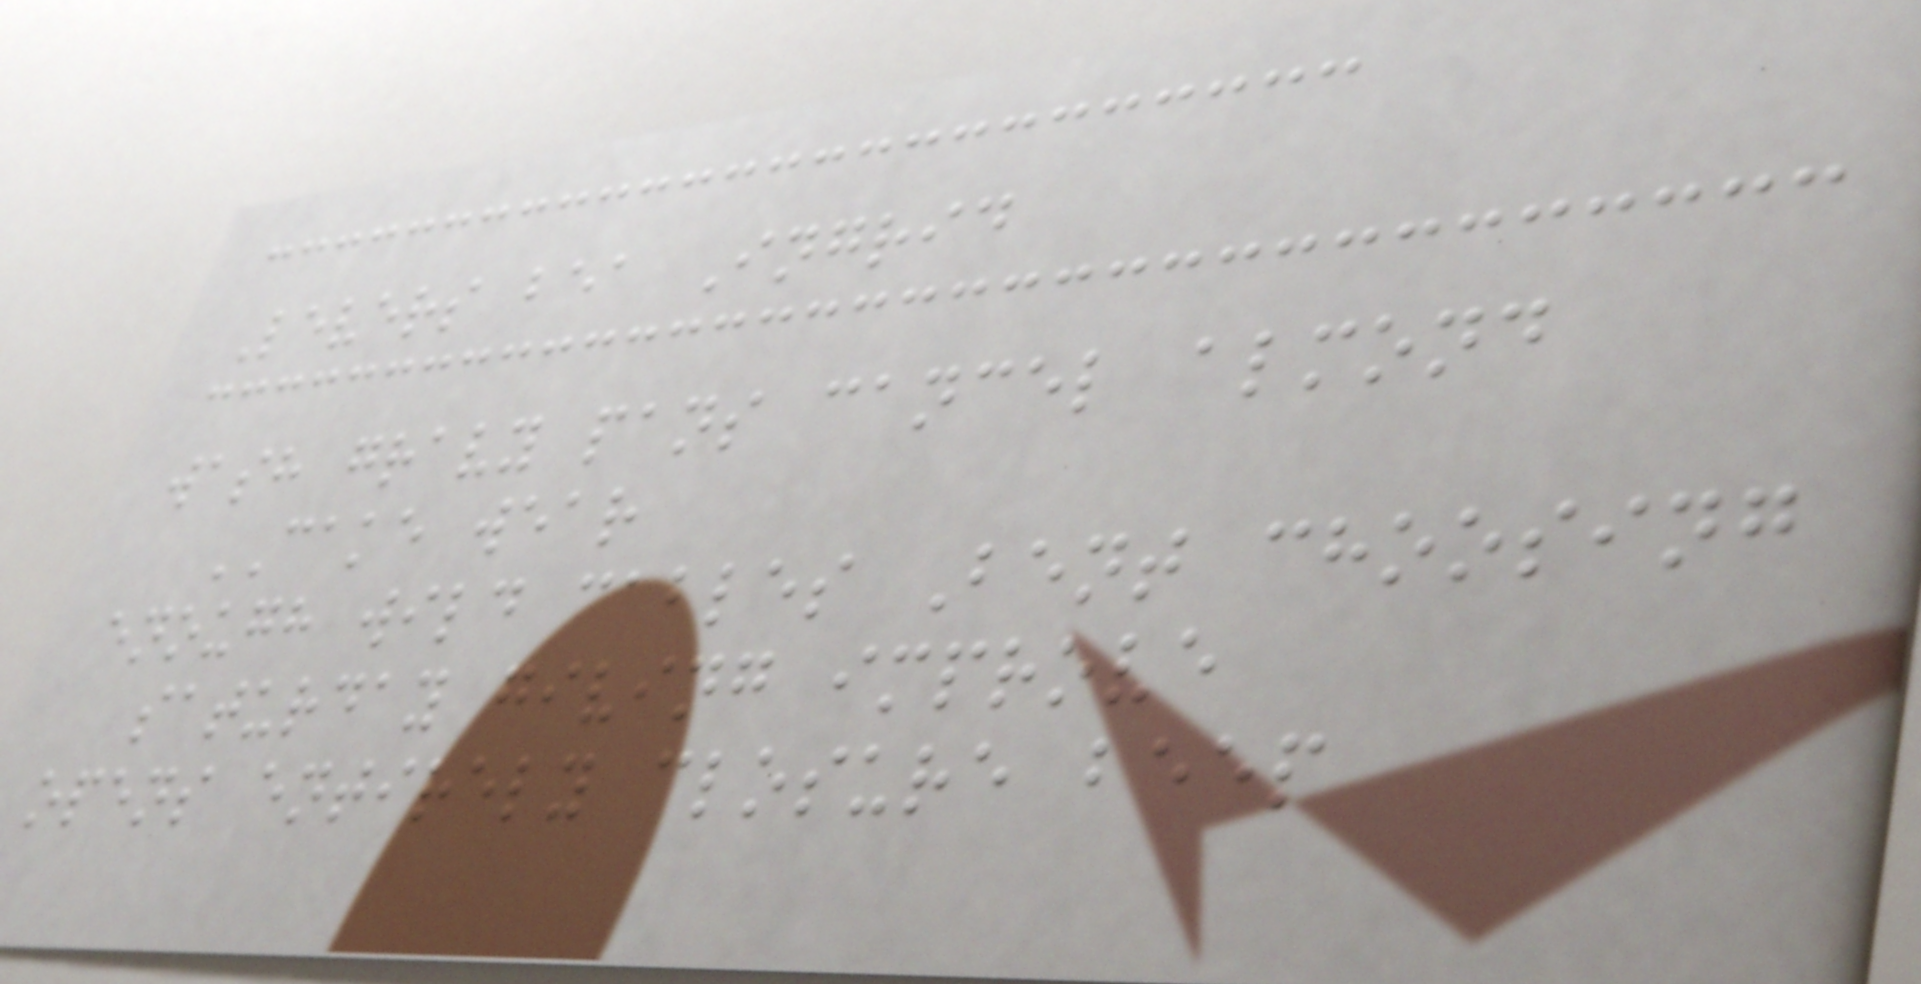Levers bea Ingrid
wash gravy pans cancel almond
CAKE wear
enough wild cables Bent choosing
saturday giving improve
opens entirely closure beep
